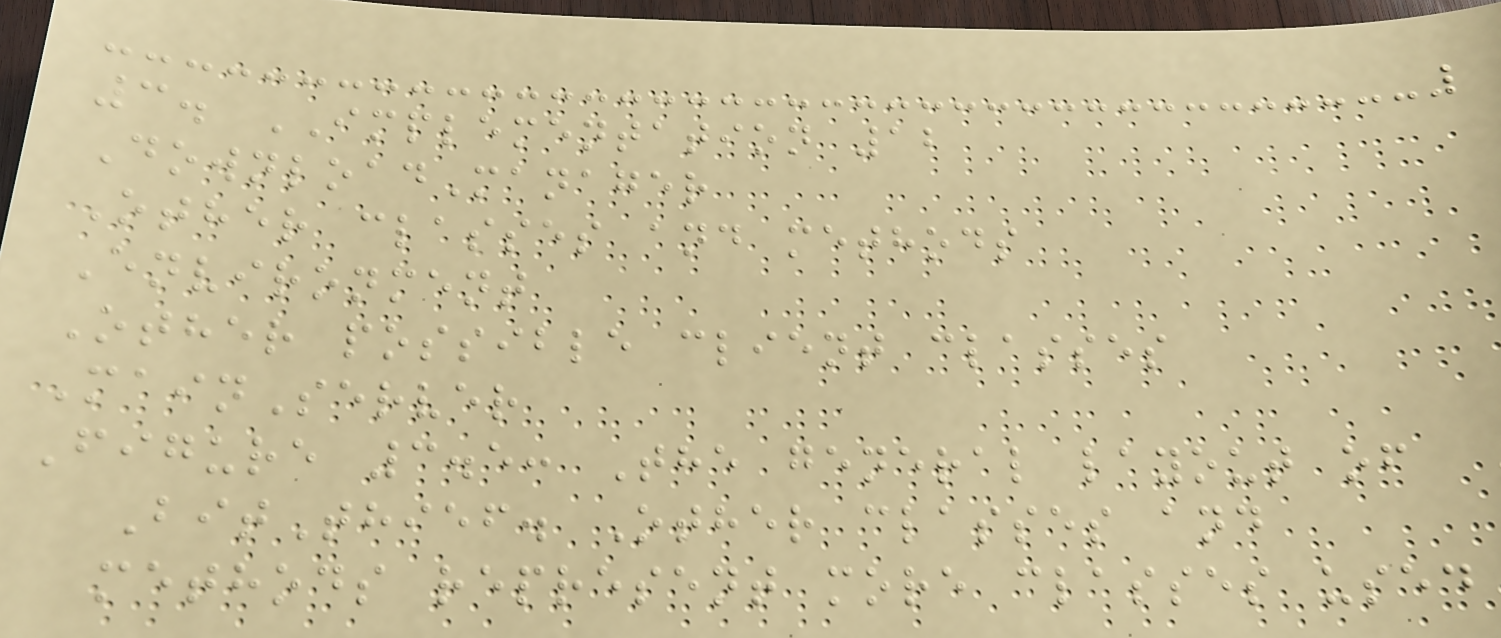3. IMPLEMENTATION 12
DownloadManager
Other classes and methods
Environment
Other possible client classes
MainServer
Figure 3.5: The general layout of
BitThief. Other classes and
methods represent more classes used
